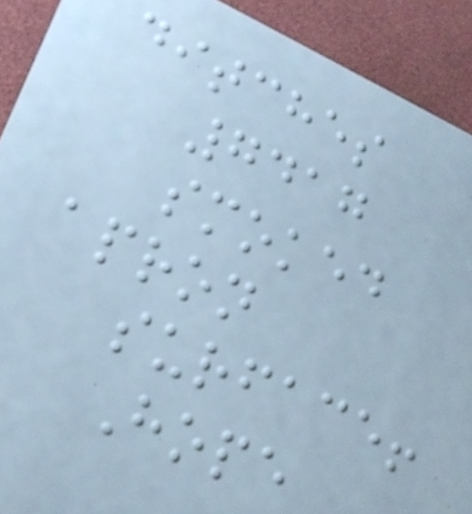ditches
7417
smoked
apron
surface!
Hope
